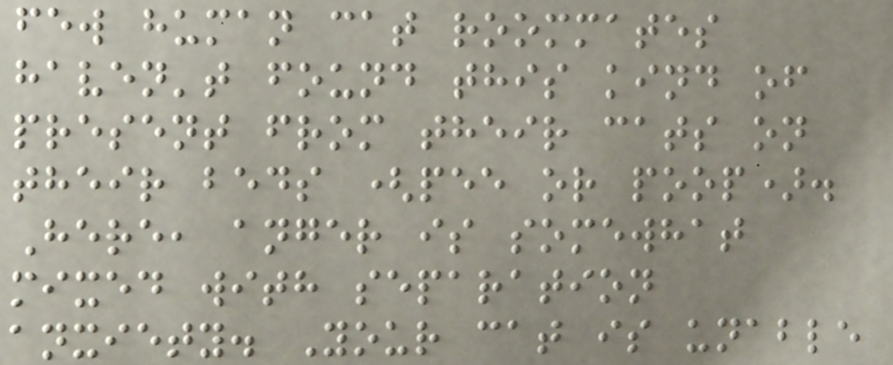few human cat roommates
haven't found this kind of
present from their cats on
their beds (pee or poop).
Here, anger is somewhat
mixed with separation
anxiety. Your cat is unable
